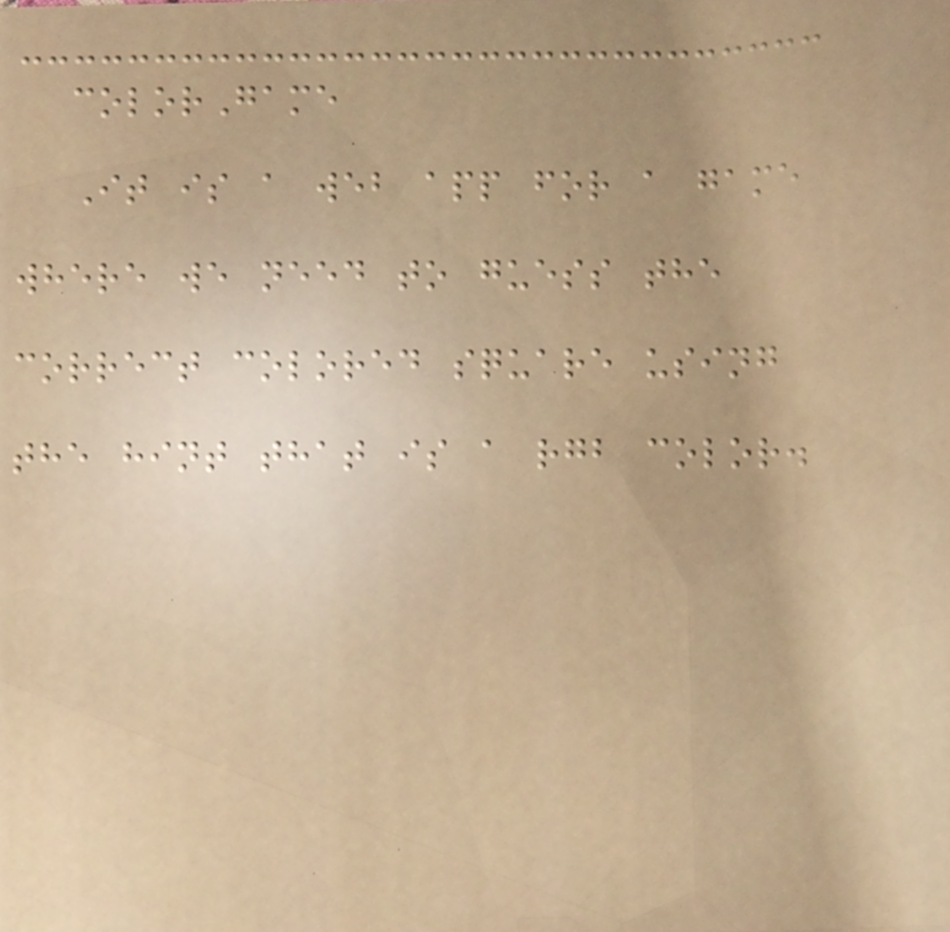colorGame
It is a web app for a game
where we need to guess the
correct colored square using
the hint that is a rgb color.
